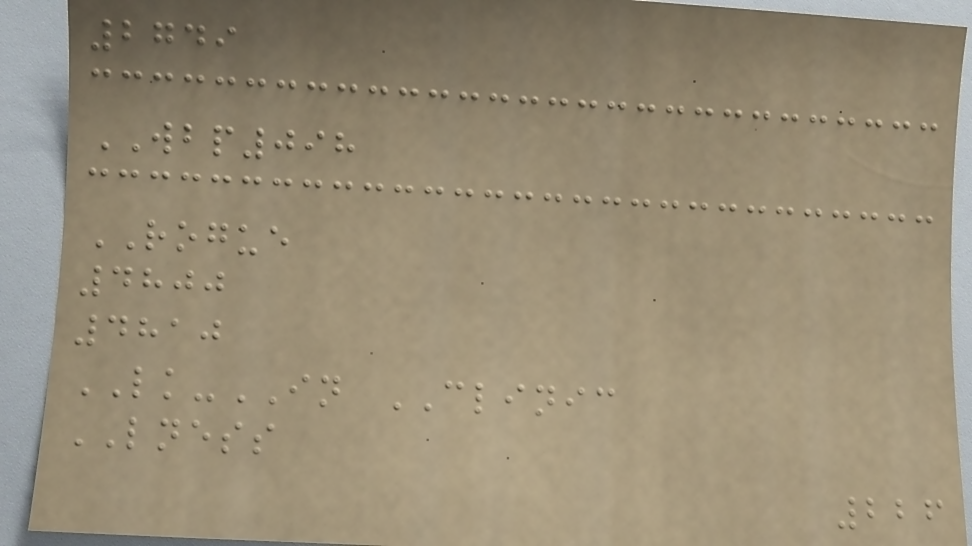2749
WBP098
ROGUE
4800
4810
LK-IN CLINIC
LNESS
226
